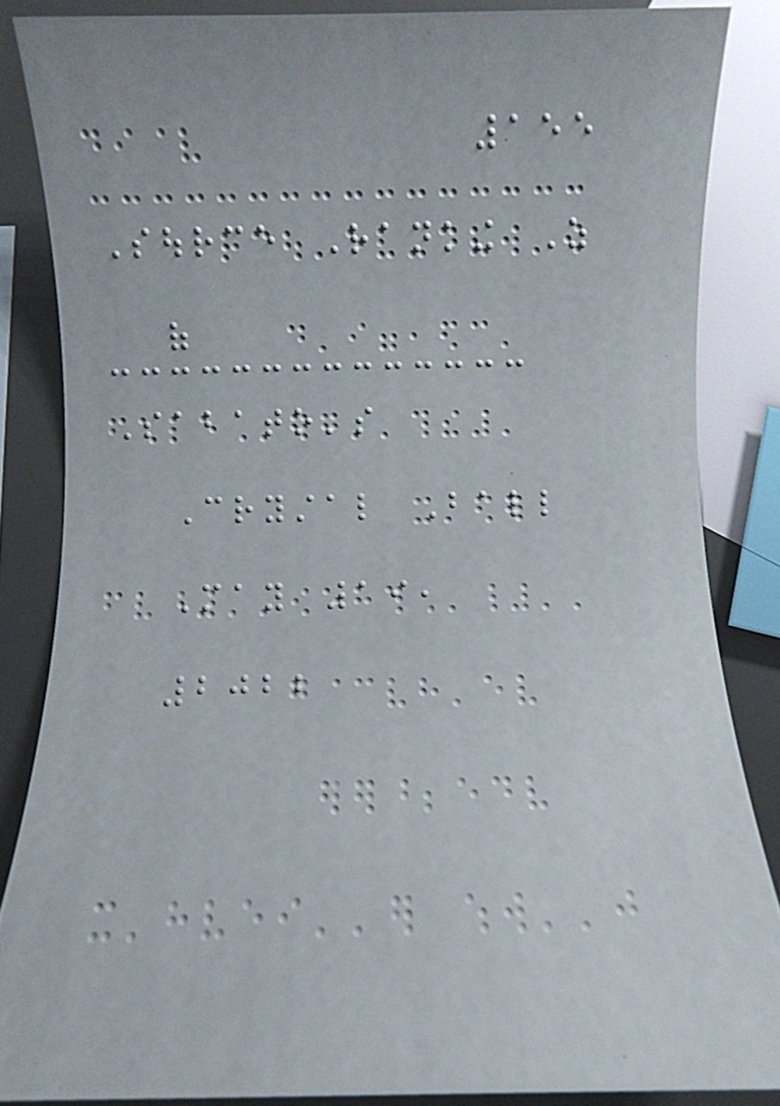155
Source Ranking As
of
Sabato's
Crystal Ball
May 19,
2022
